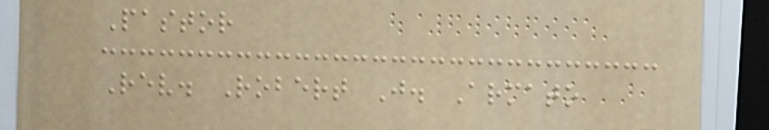Pastor
Rev. Robert J. Armato
